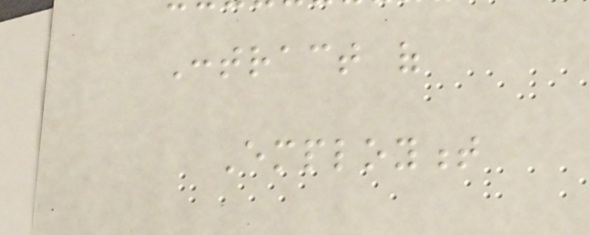Contract of
Employment
